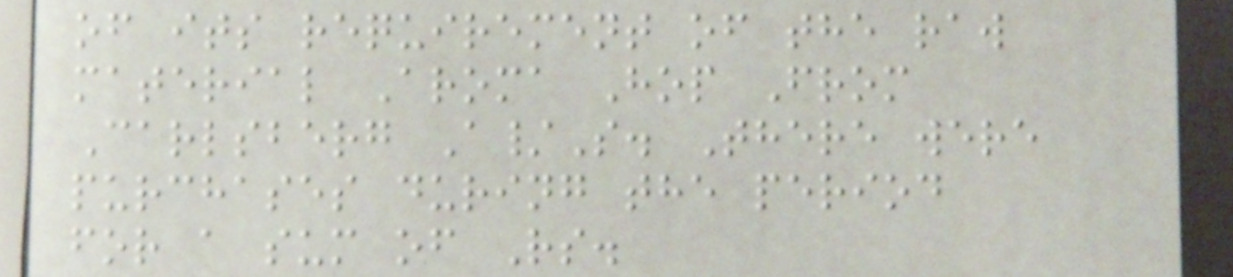of its requirement of the raw
material Aroma Hop From
Carlsberg A/S. There were
purchases during the period
for a sum of Rs.
